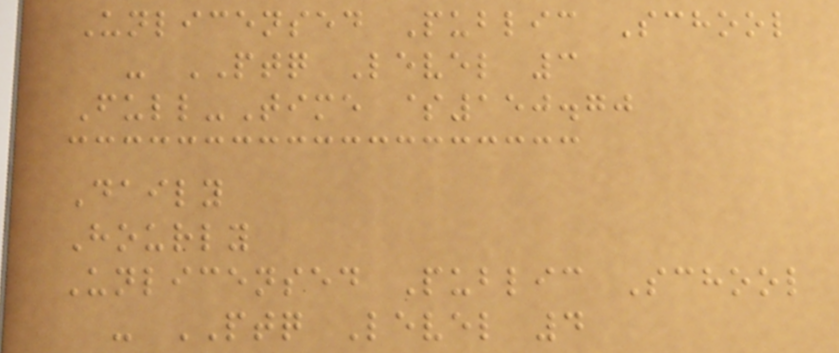Unlicensed Public School
- PTQ Level 3
Full-Time $150.70
Daily
Hourly
Unlicensed Public School
- PTQ Level 4
